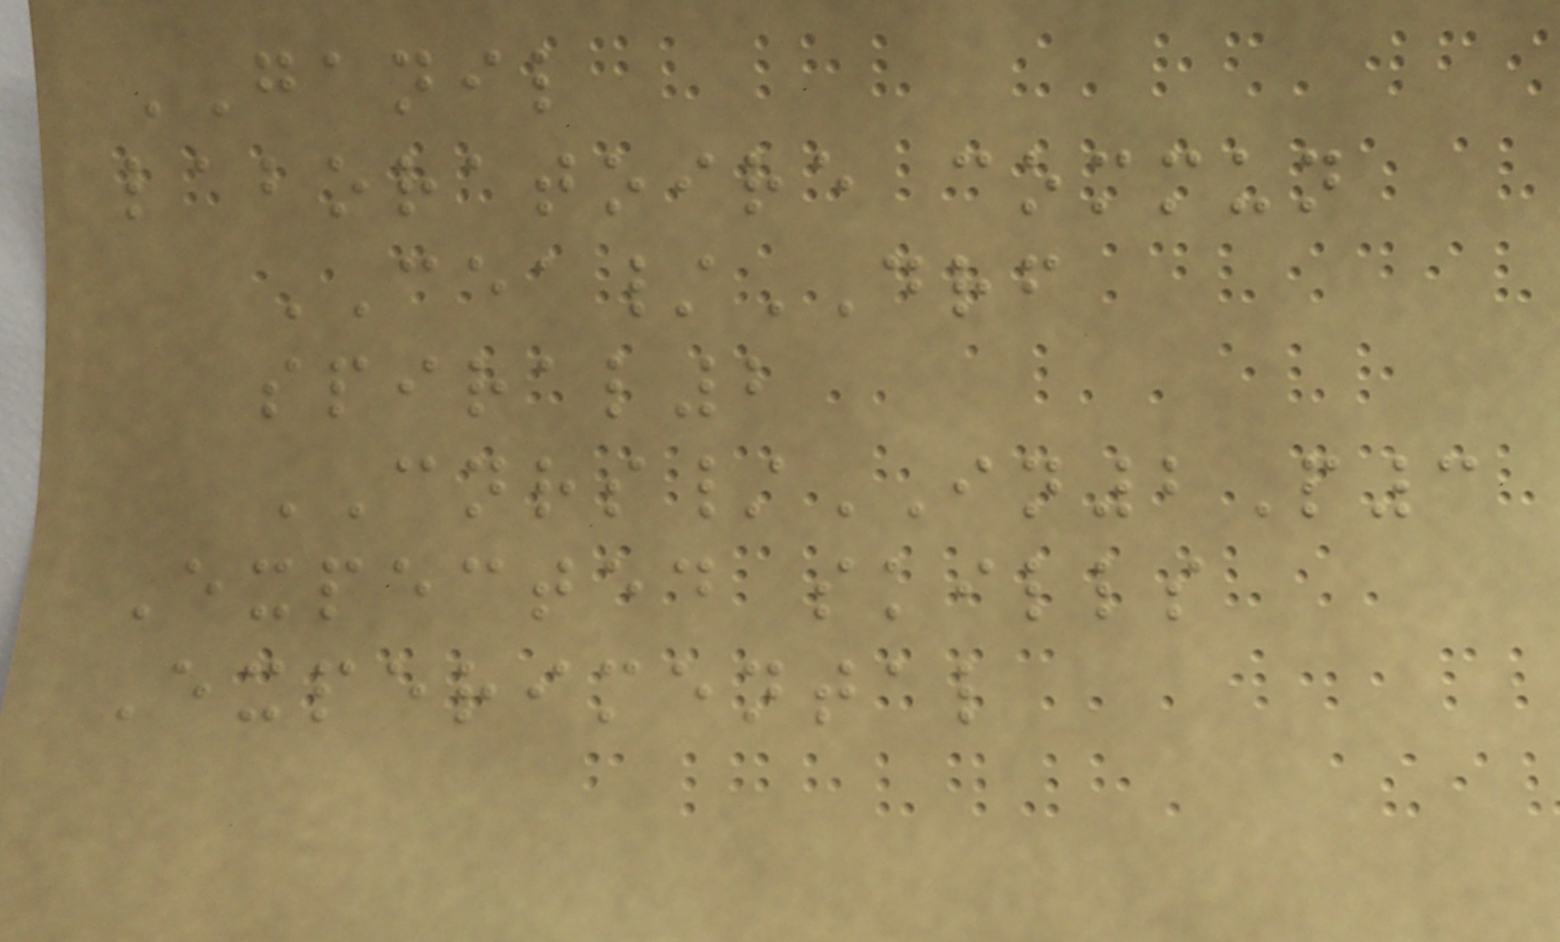GANIL
laboratoire commun
CEA/DRF
spiral2
CNRS/IN2P3
Expected skills
Experimental
